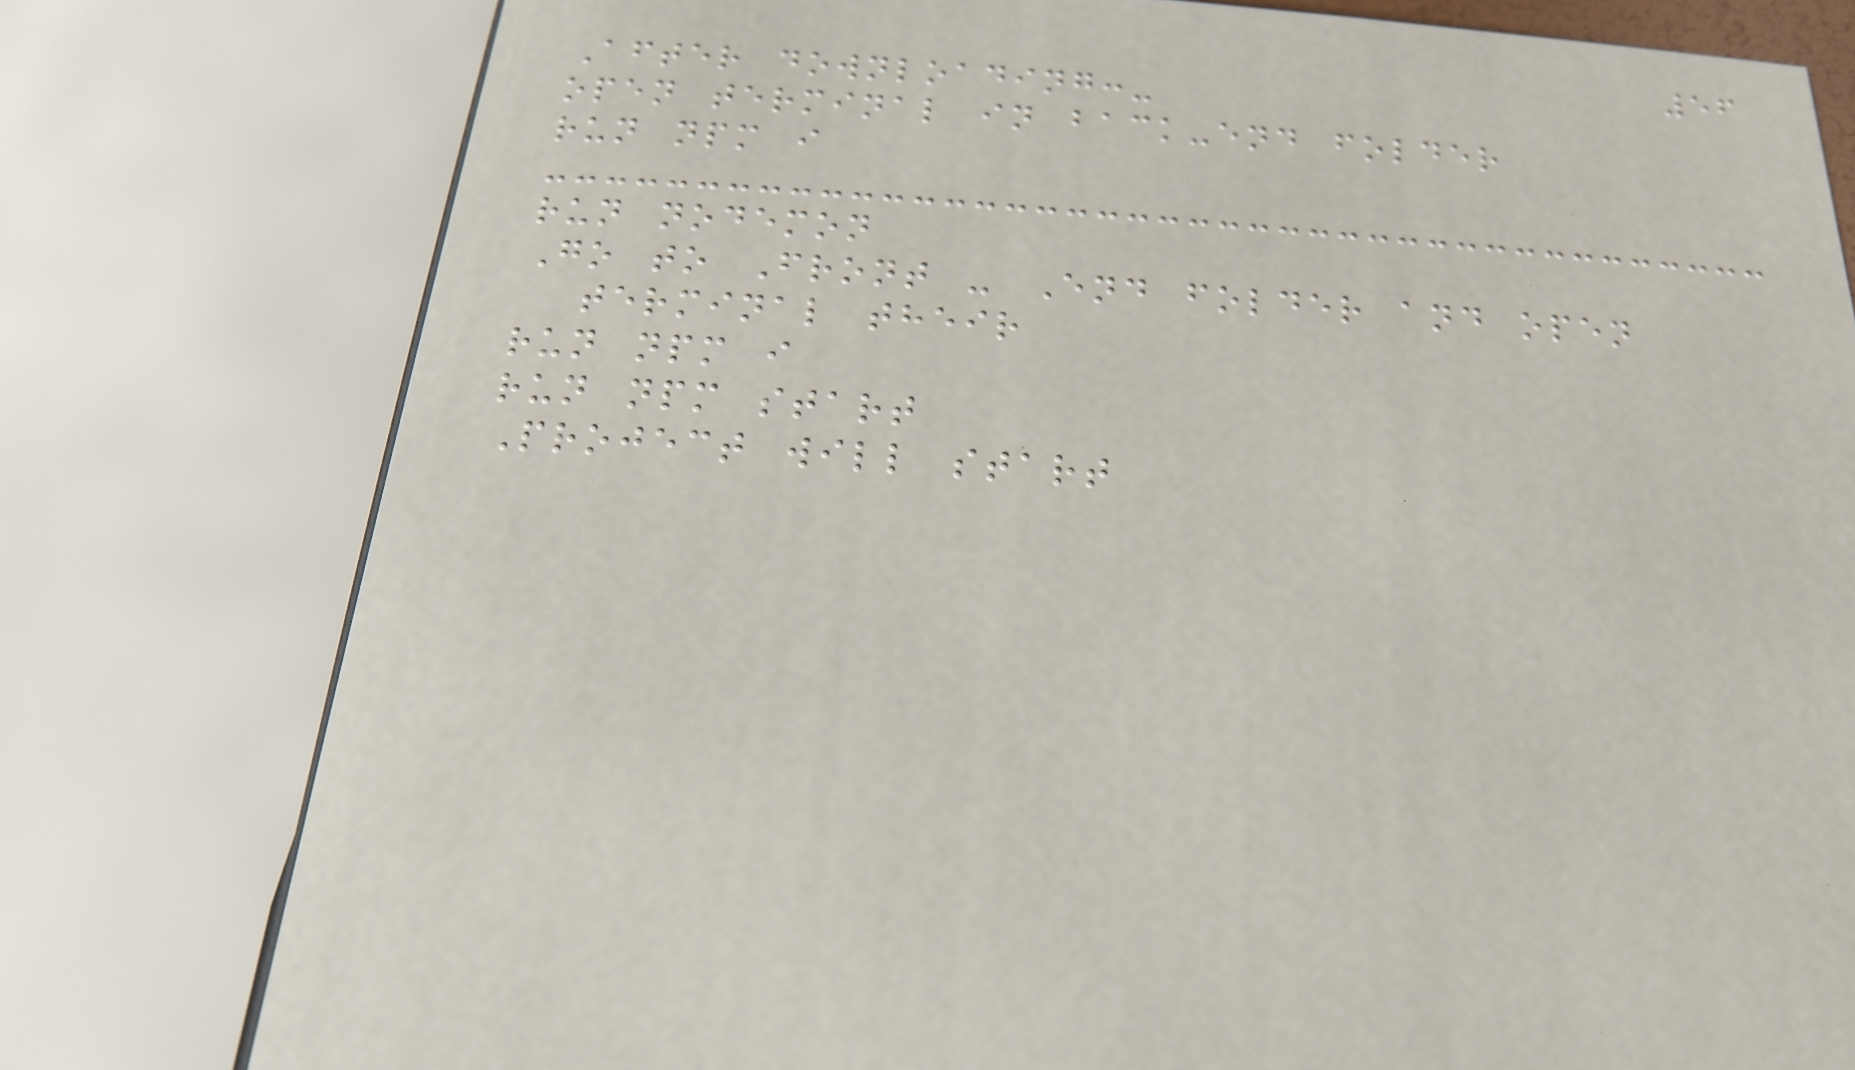56
After downloading:-
open terminal in back-end folder
run npm i
run nodemon
Go to Front - End folder and open
terminal their
run npm i
run npm start
Project will start
